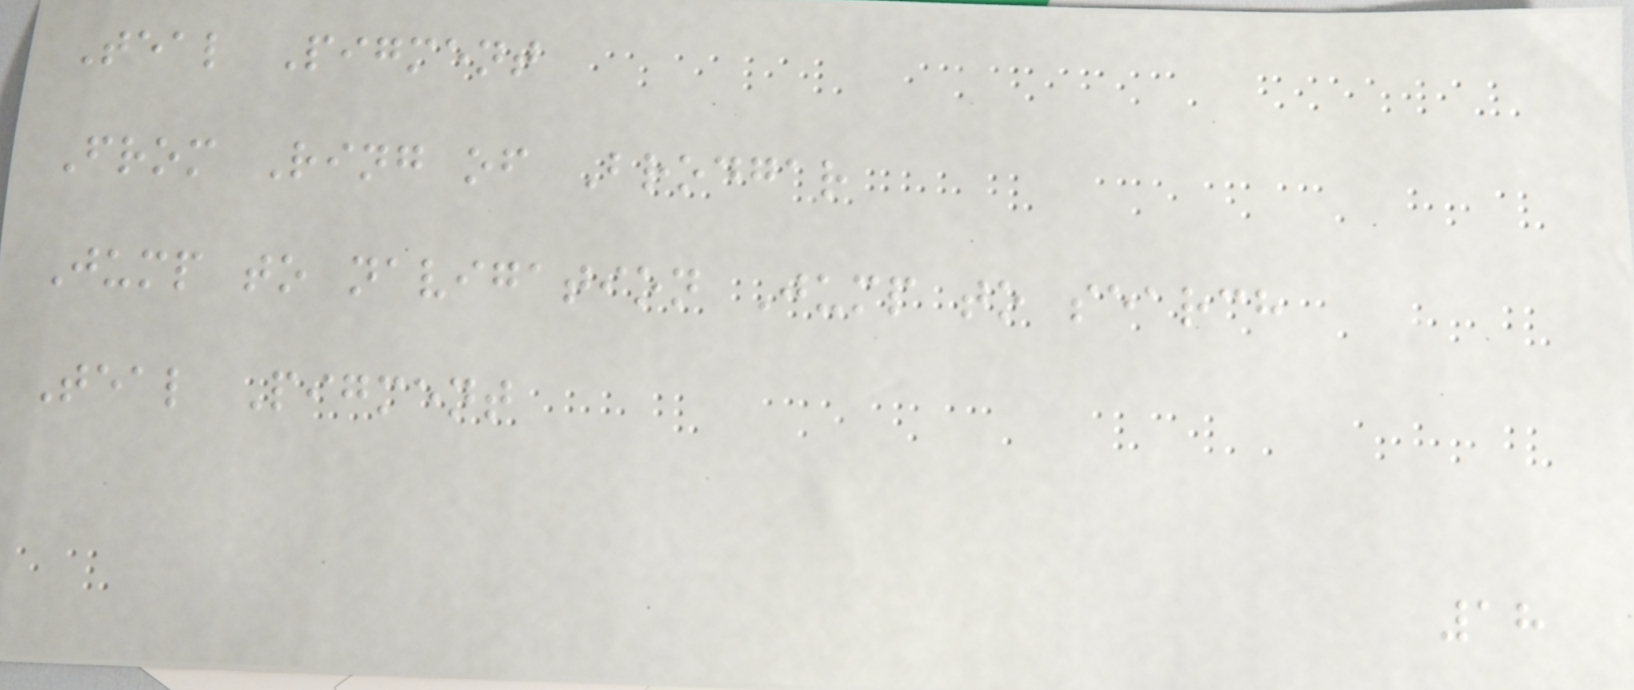Teal Pigment
From Ring of Brodgar
Jump to navigation Jump to search
Teal Pigment
18
